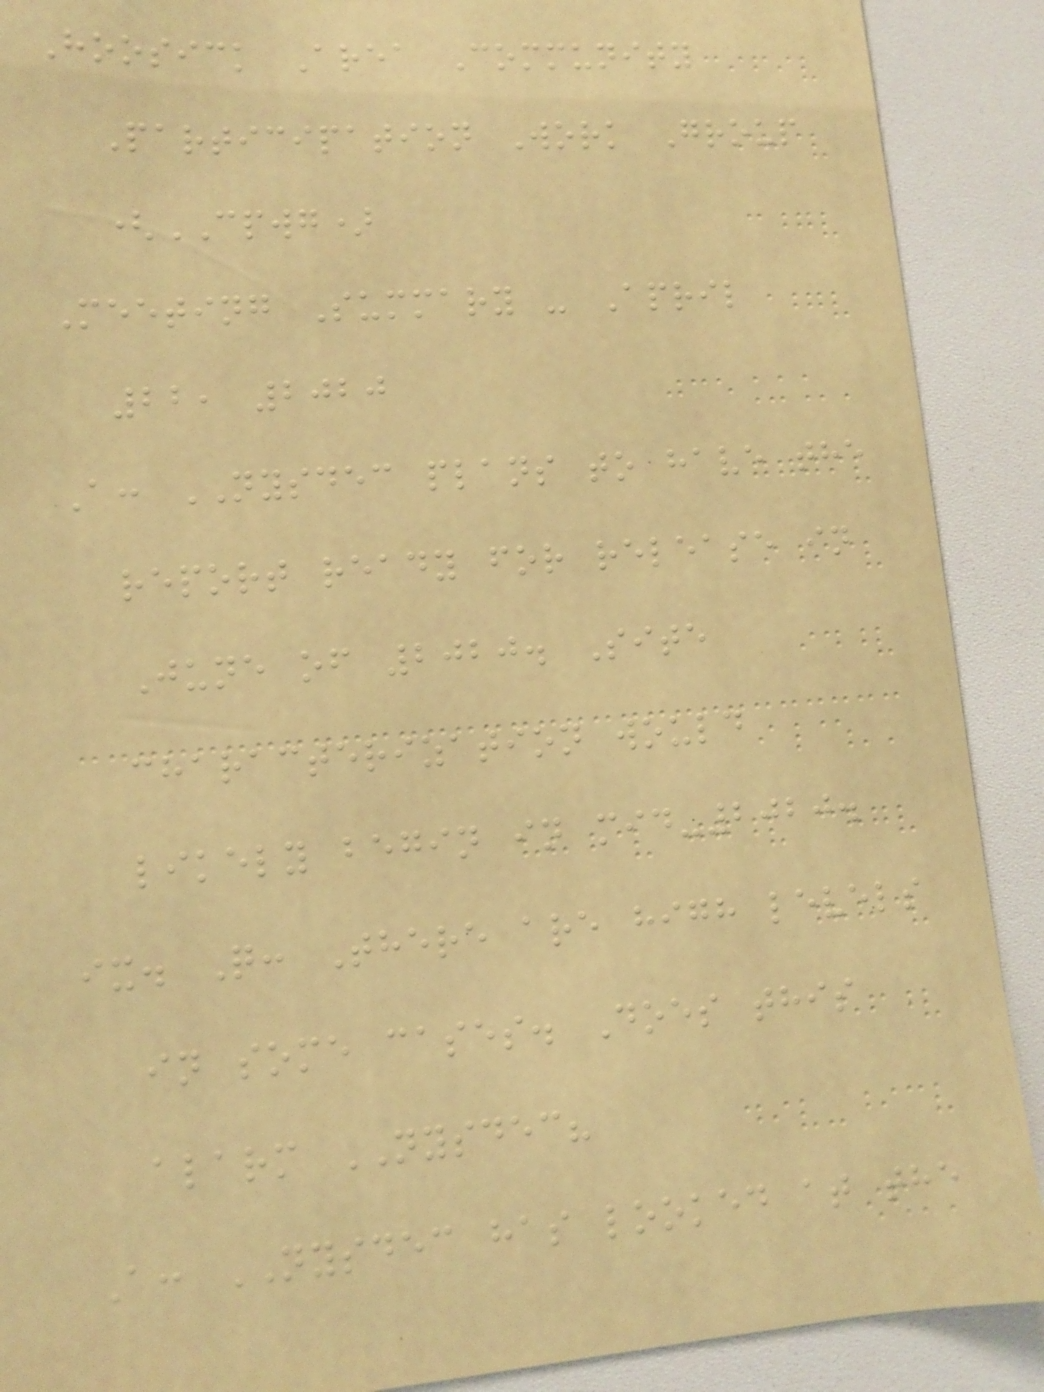Hoosick Area Community
Participation Work Group
(CPWG)
Meeting Summary - April
22, 2020
A: NYSDEC plans to have the
report ready for release in
June of 2020. Site
characterization would
likely begin in mid-2020.
ix. Q: There are high levels
in some cases. Does this
alarm NYSDEC?
A: NYSDEC has looked at the
